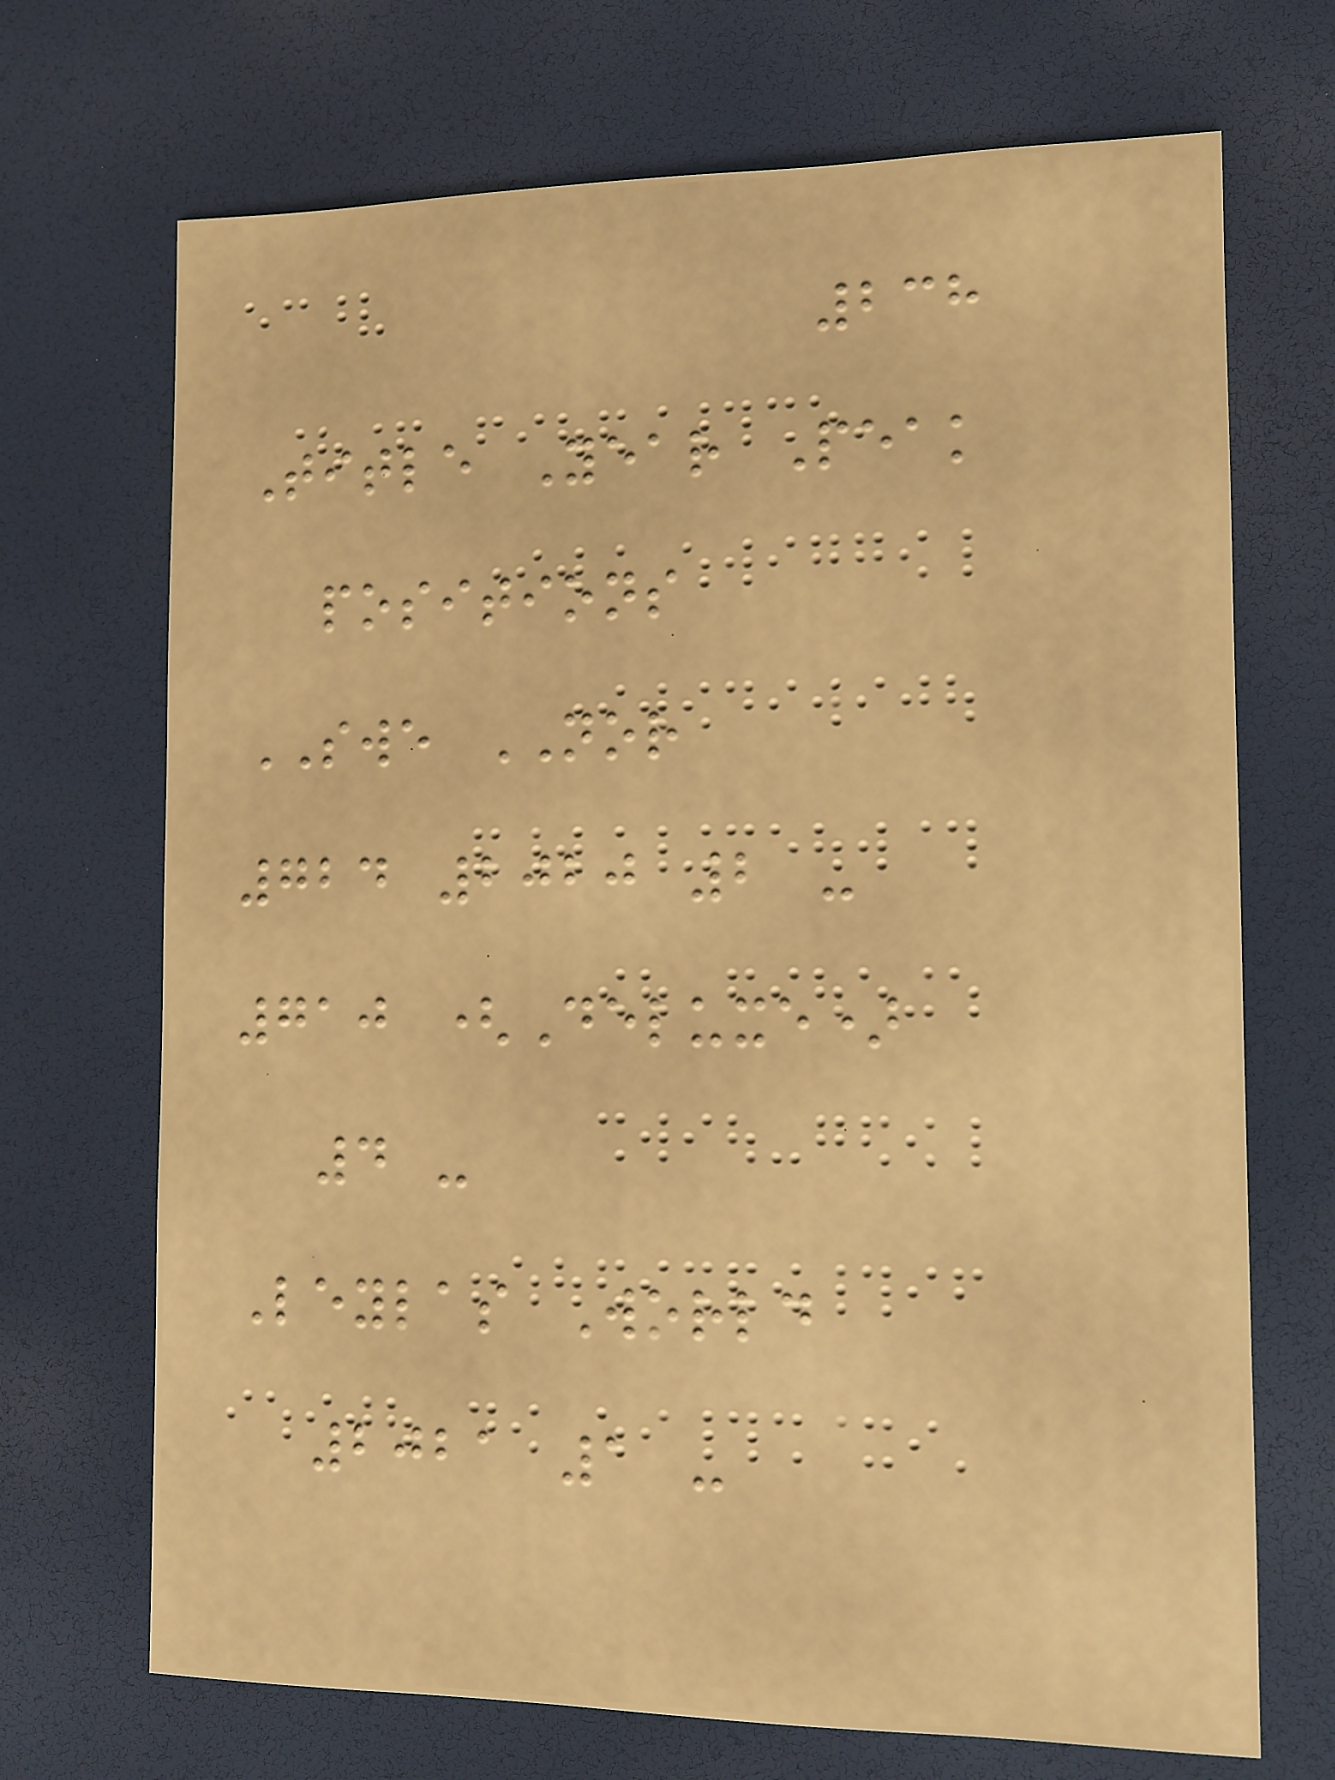238
Title Year Peak
positions
SWE NOR
724 2020 2 -
710 (Deluxe)
4 -
Leylas World
2021 1 -
